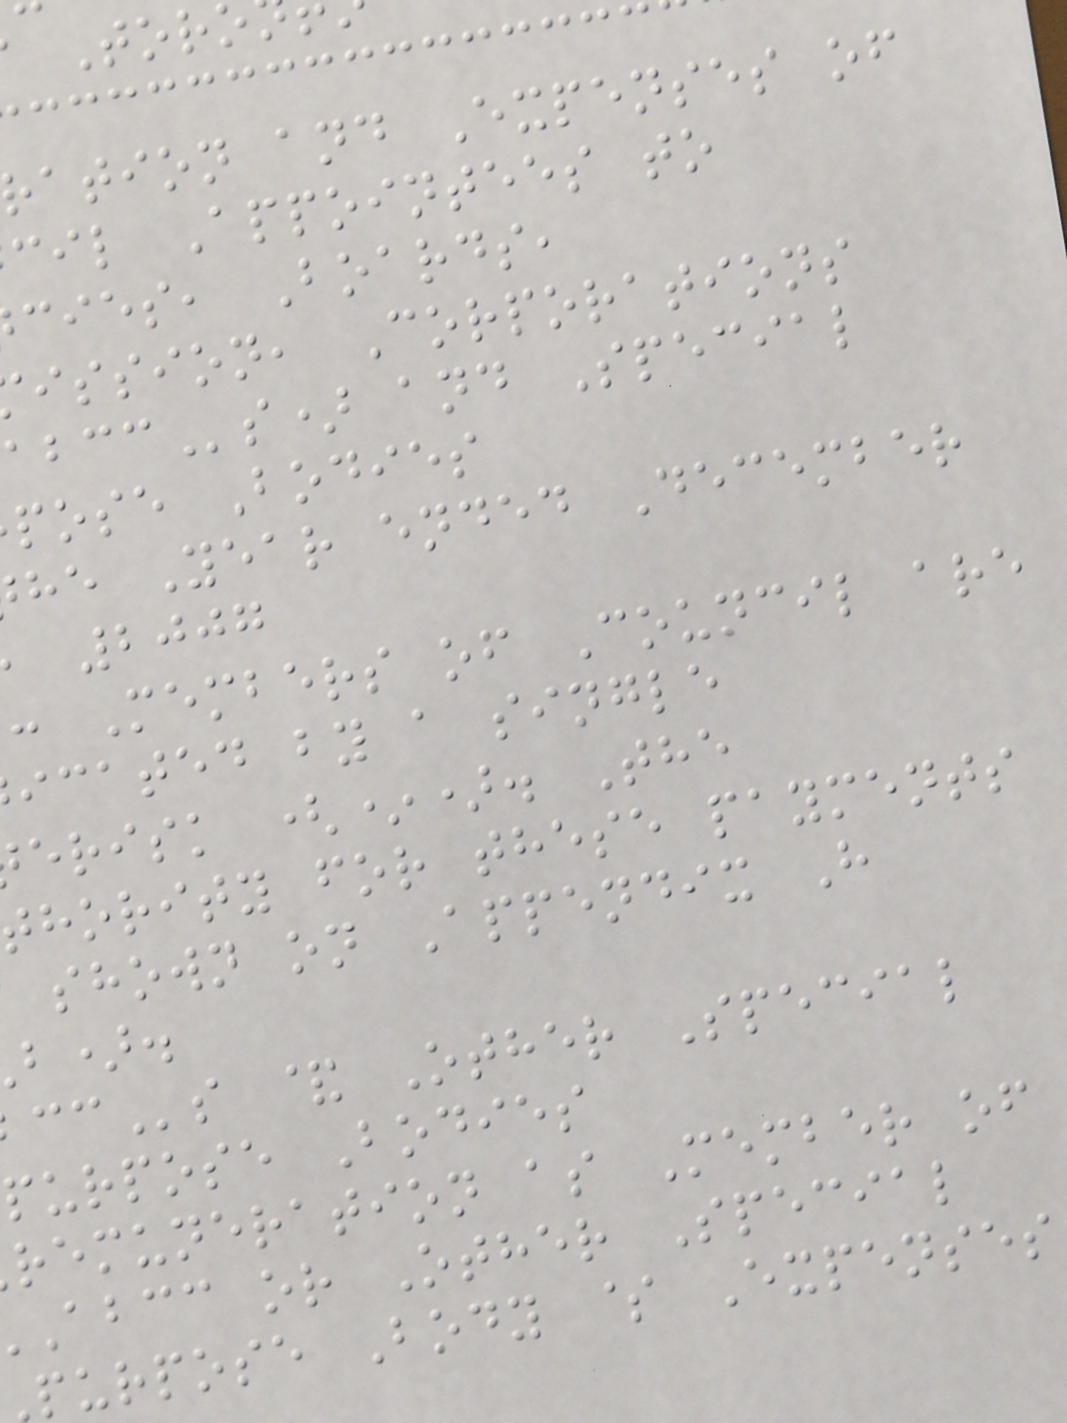ation and Expenses of
cil Appointees to
cies, Boards,
ission, Corporations
s) and Special
pose Bodies
he Year ended December
2007
: Members of Council are
icated by a single
erisk (*). The
hority for these payments
shown on Appendix H
b).
s & Other Special
purpose Bodies
remuneration as Member of
abcc or Other Special
purpose Body $ Expenses
